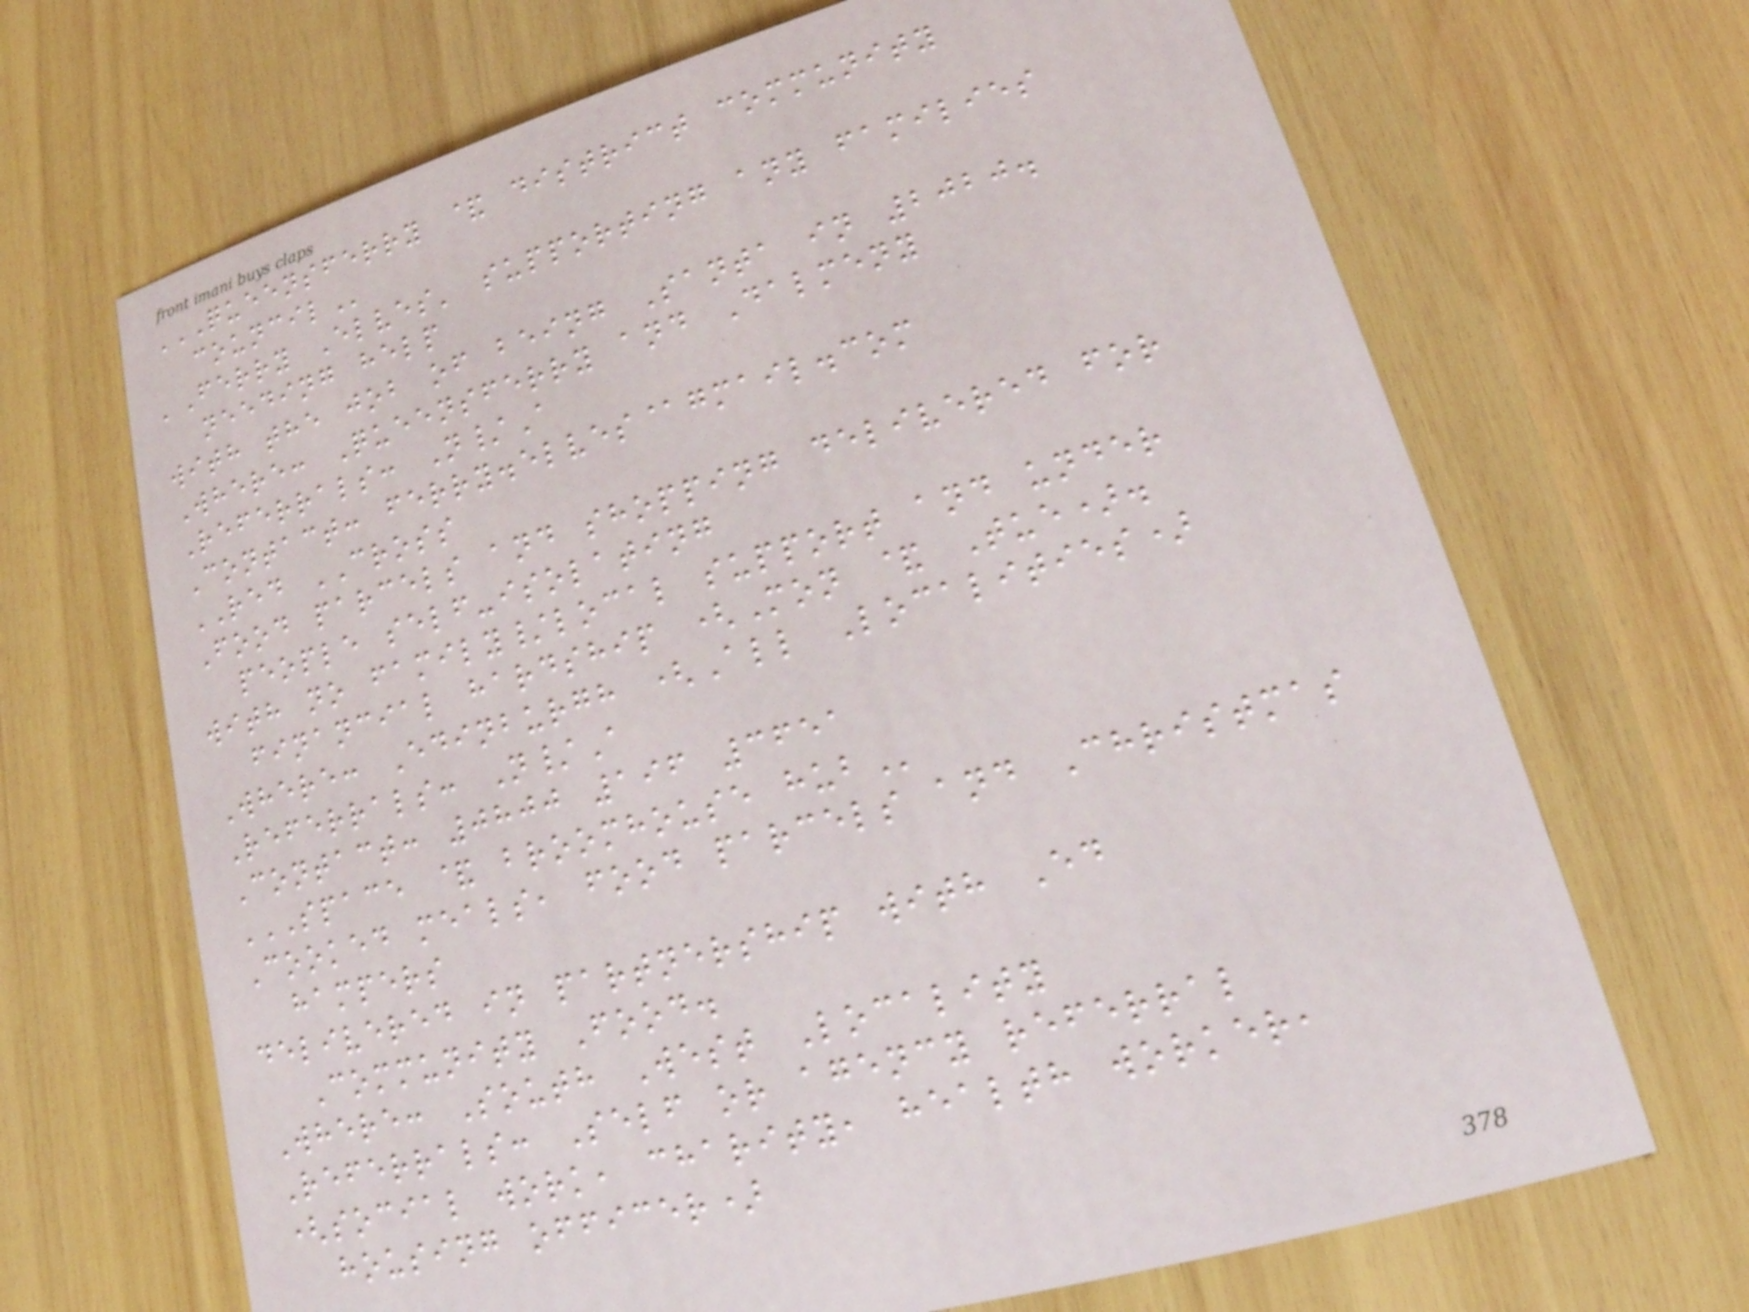QUEENSFERRY & DISTRICT COMMUNITY
COUNCIL
'Ferry Elves' supporting any families
needing help
with the job of being Santa in 2020.
Where: Queensferry and Dalmeny
Referrals: N/A
Contact: ferry.elves@gmail.com
RED CROSS
Food parcels and shopping delivered for
people self-isolating
with no family/local support and under
financial hardship (Mon & Tue).
Where: Edinburgh (All Localities)
Referrals: N/A
Contact: 0800 196 3651
SPACE & BROOMHOUSE HUB
Cooked meals, food parcels and Christmas
hampers
delivered in partnership with Ed
Community Food.
Where: South West Locality
Referrals: Self or agency referral
(social work, charity, health worker,
housing officer)
